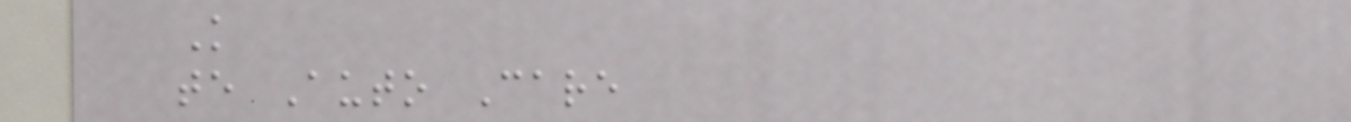K
te Auto Care
